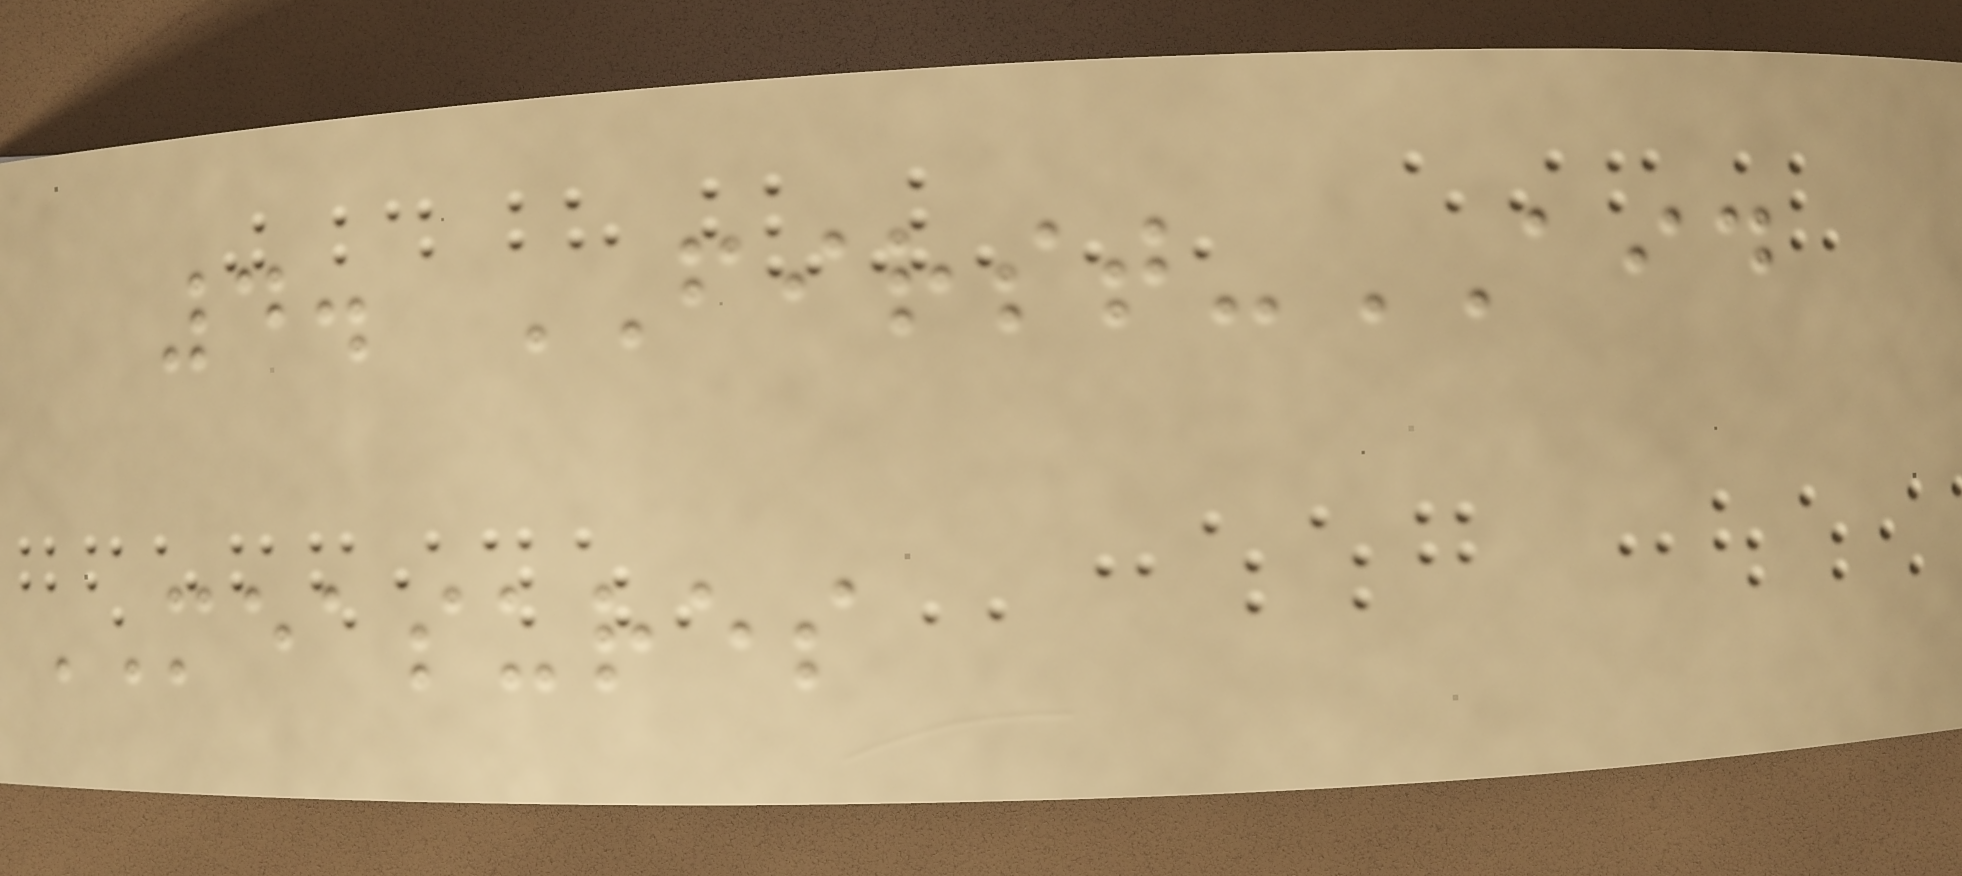4. FIRST-AID
MEASURES
